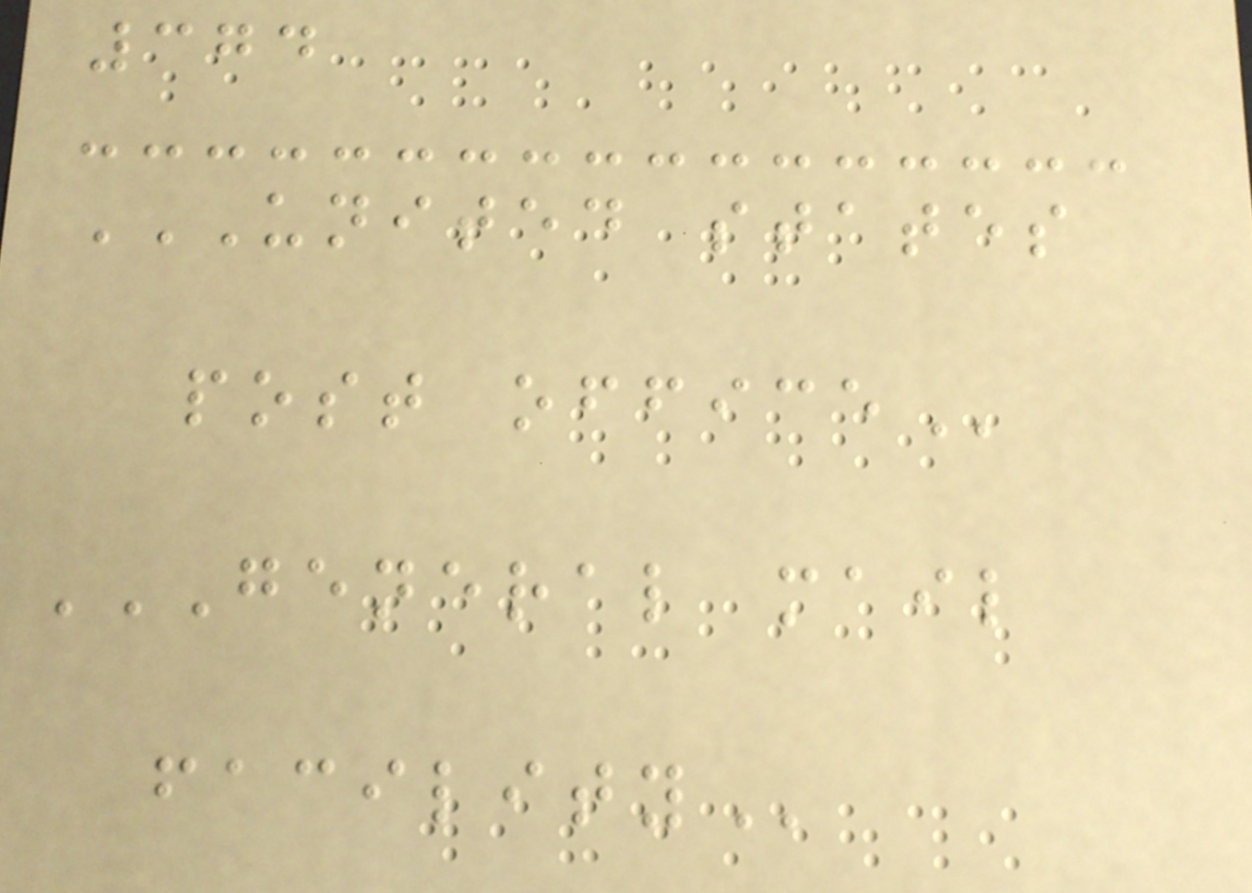374
UNITED STATES
POST OFFICE
GENERAL MAIL
FACILITY
